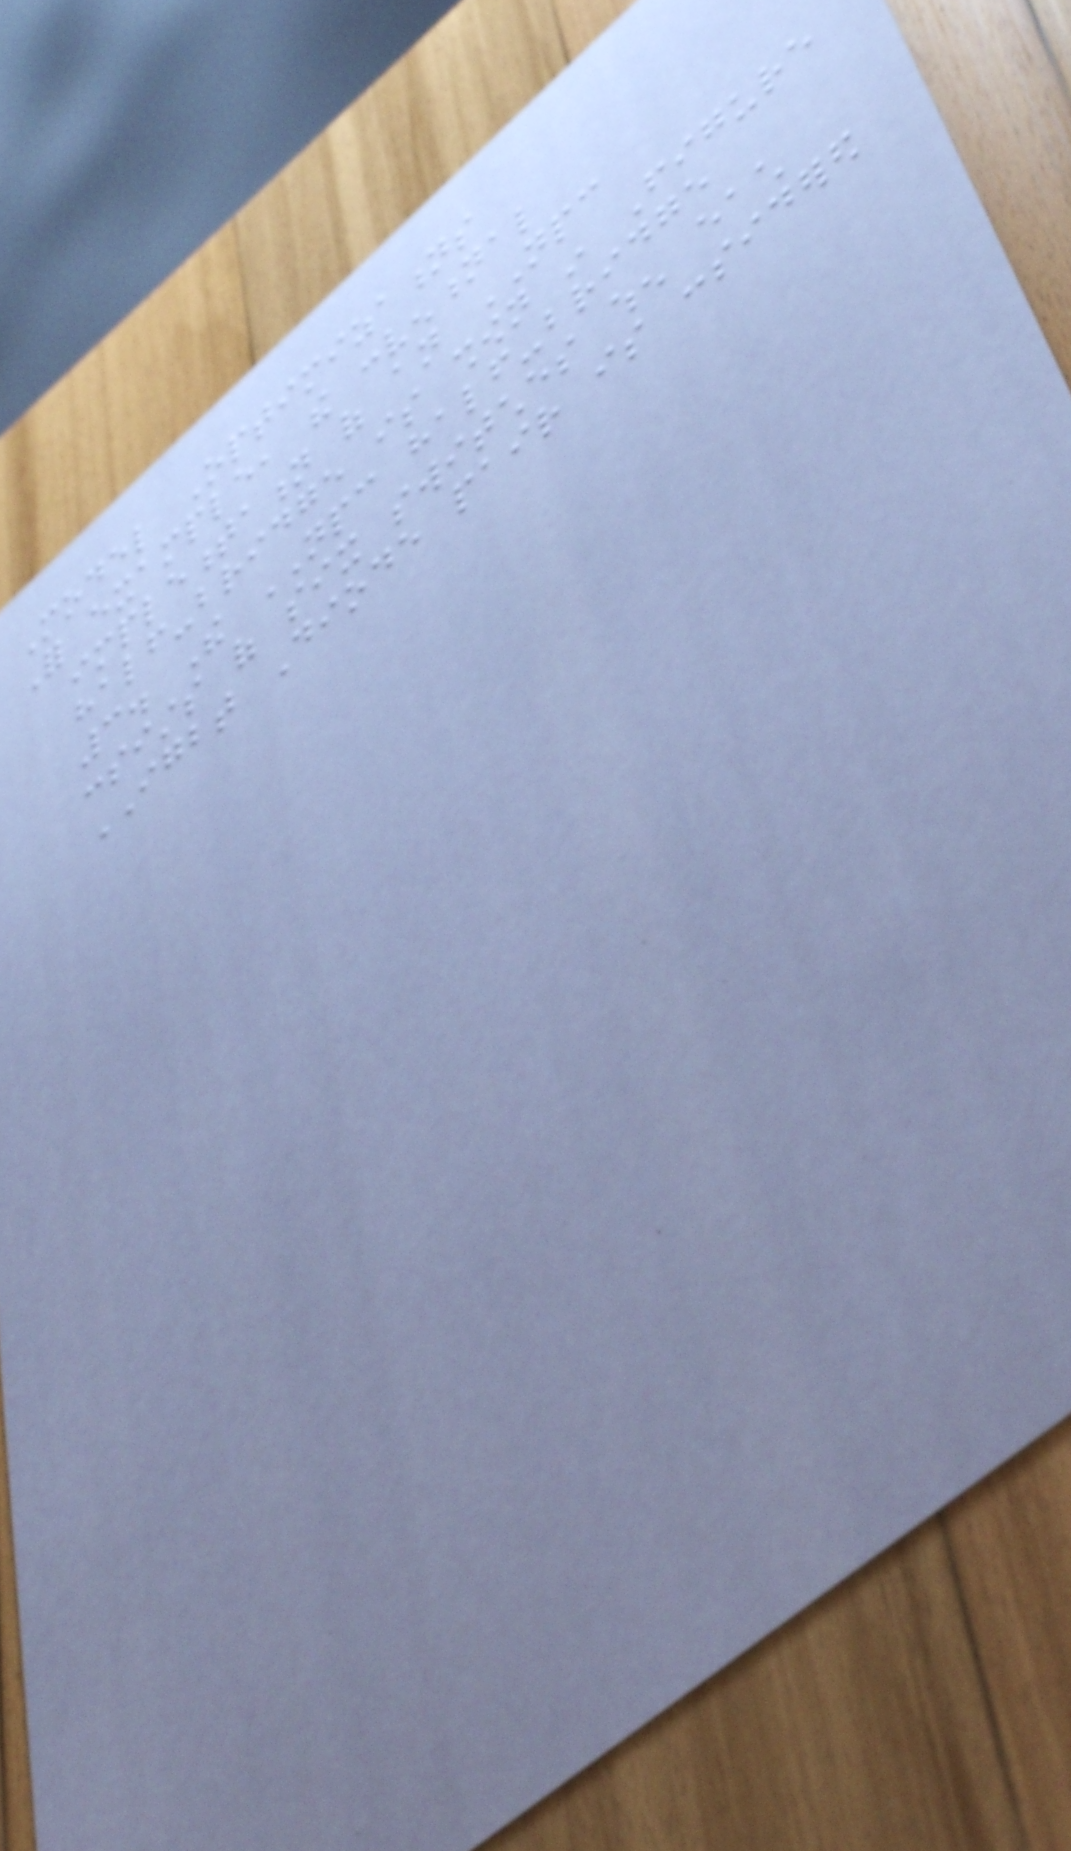Model Optimizations
For example, the conventional
implementation of an NPC
half-bridge is shown in Figure
3. The NPC half-bridge
consists of six switches when each
IGBT Diode pair is considered
